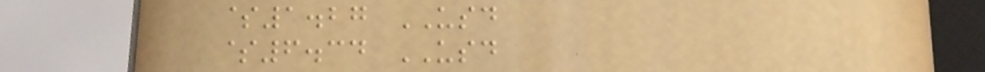$1.27 USD
$6.34 USD
